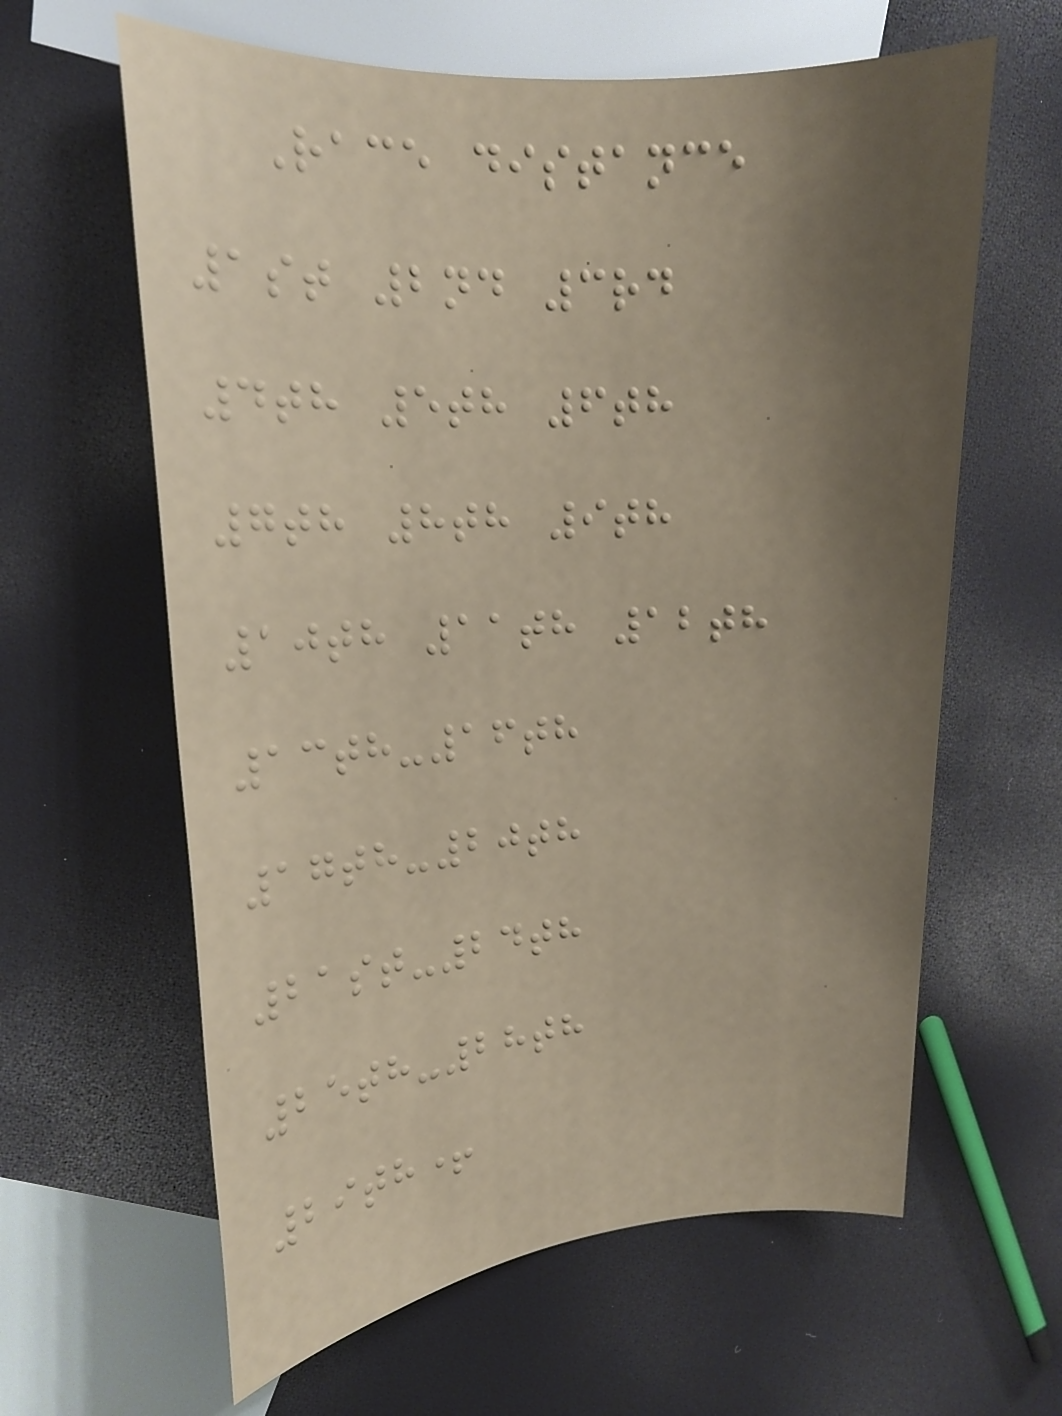Race distance
1st 2nd 3rd
4th 5th 6th
7th 8th 9th
10th 11th 12th
13th-16th
17th-20th
21st-24th
25th-28th
29th+
